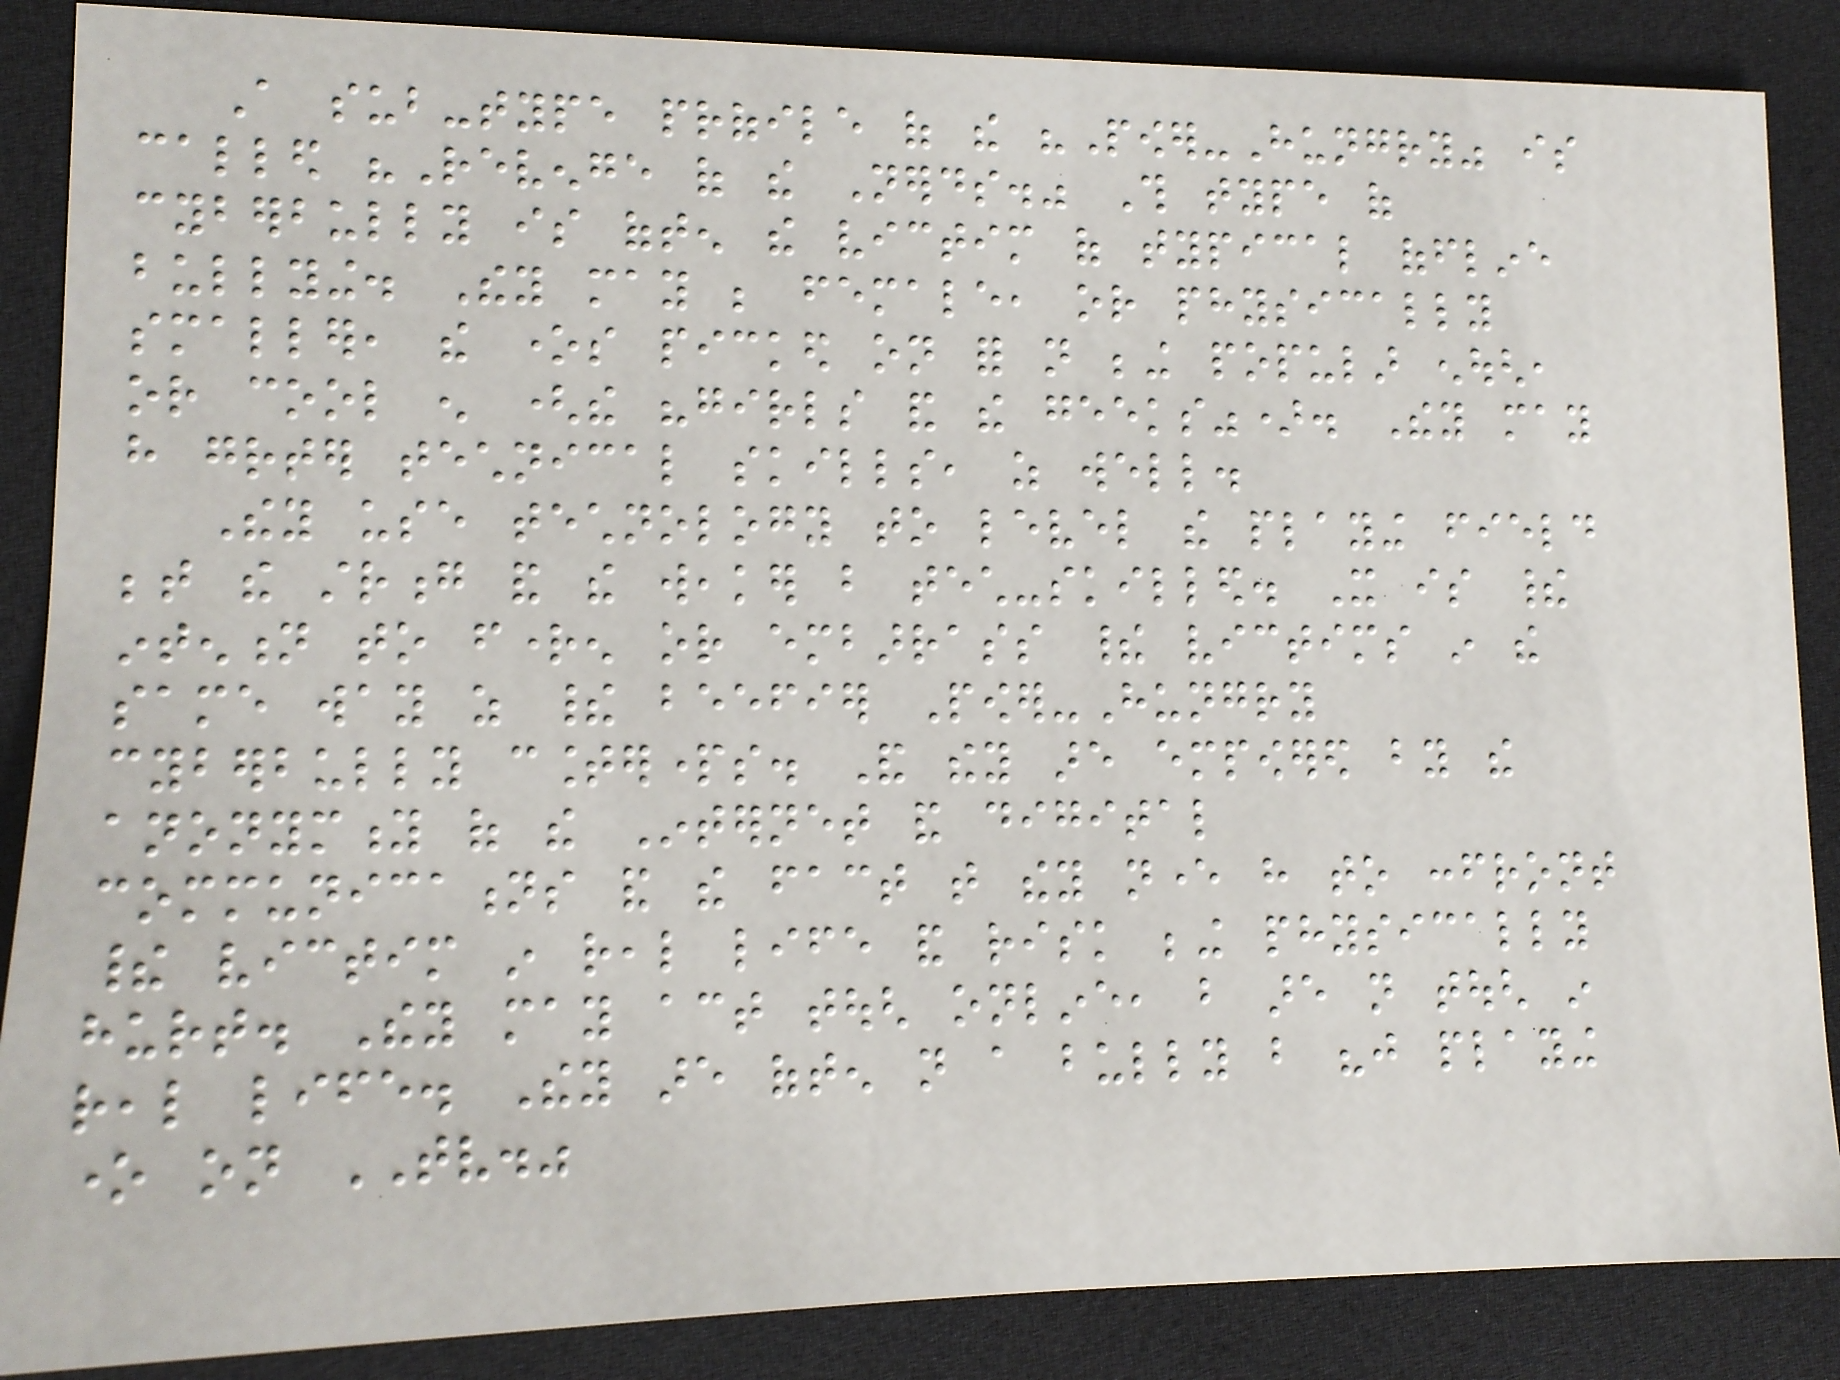A sub-type profile of the "Power-Hungry" is
called "Revenge of the Nerds." This type of
cyberbully is often the victim of typical offline
bullying. They may be female, or physically
smaller, the ones picked on for not being popular enough,
or cool enough (the "girls and the geeks"). They may
have greater technical skills, as well.
They use technology to level the playing field
between the strong and the weaker but tech-skilled. It is their
intention to frighten or embarrass their victims in the
same way as their beefier Power-Hungry
cyberbully counterparts. And they are empowered by the
anonymity of the Internet and digital
communications and the fact that they never have to confront
their victim in real life and risk being physically
hurt. They may act tough online, but are not tough in
real life. They are often not a bully but "just playing
one on TV."
